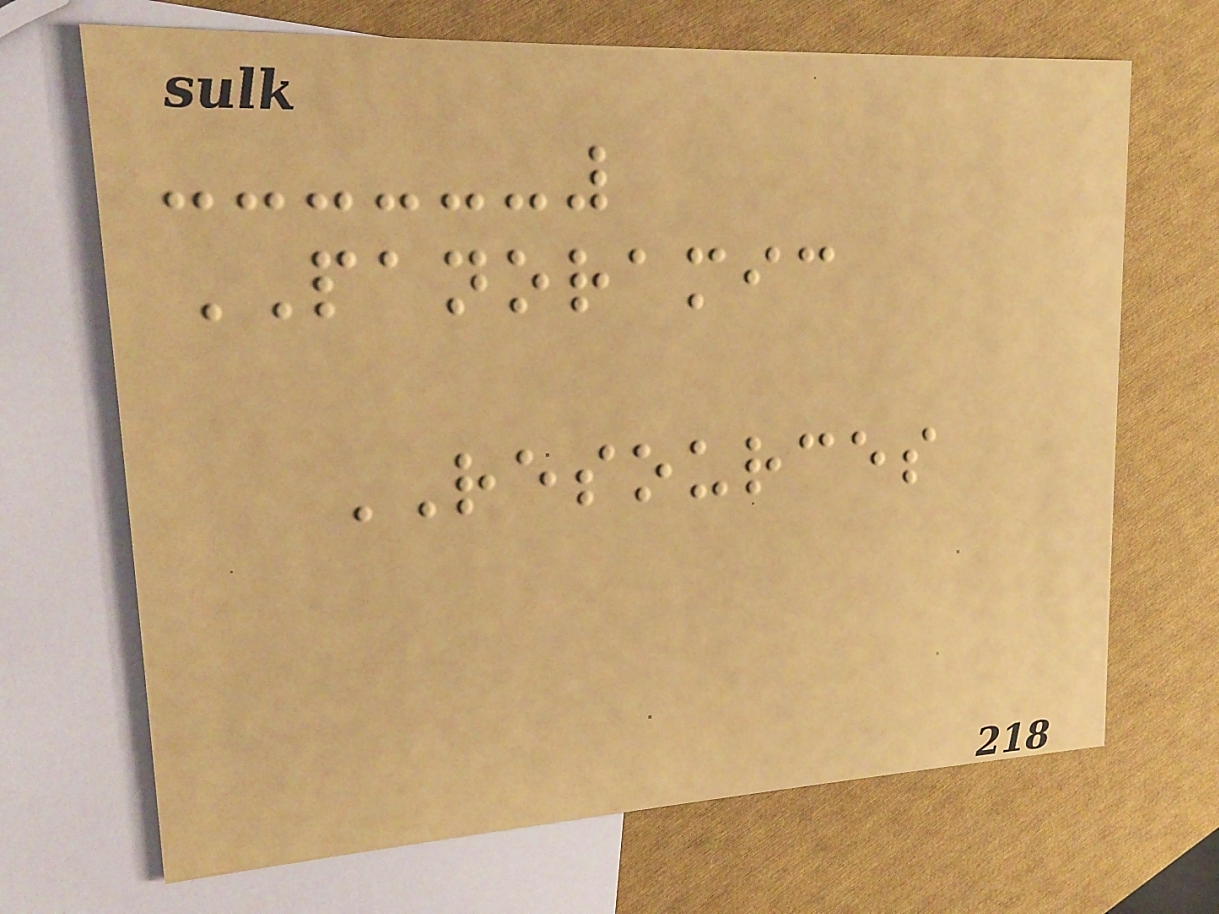PANORAMIC
RESOURCES
